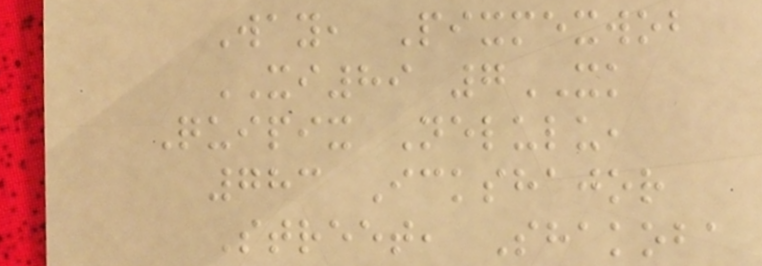Way, Pixmexwob
XI89 7XK
Quipix Nelulu,
783 Ickshajor
Street, Shakoba
